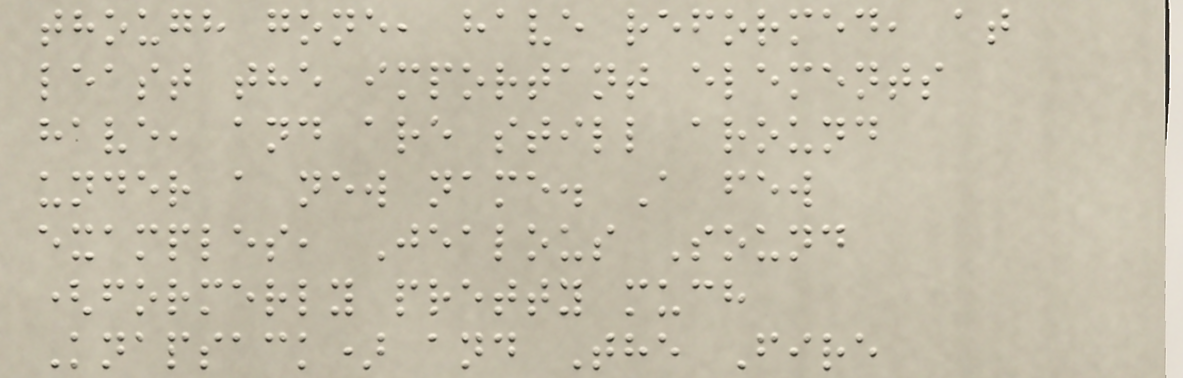though gone, have reformed, at
least the important elements
have, and are still around
under a new name. A few
examples, Jealous Sound
(formerly pretty much
Knapsack) and The Fire
